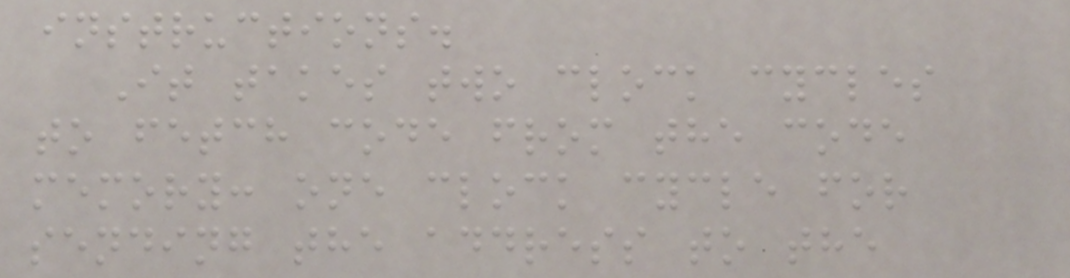instructions.
It takes two clock cycles
to fetch code from the code
memory: one clock cycle for
sending the address to the
